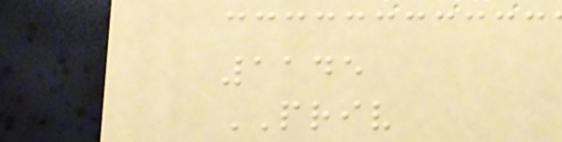1145
PRIV
